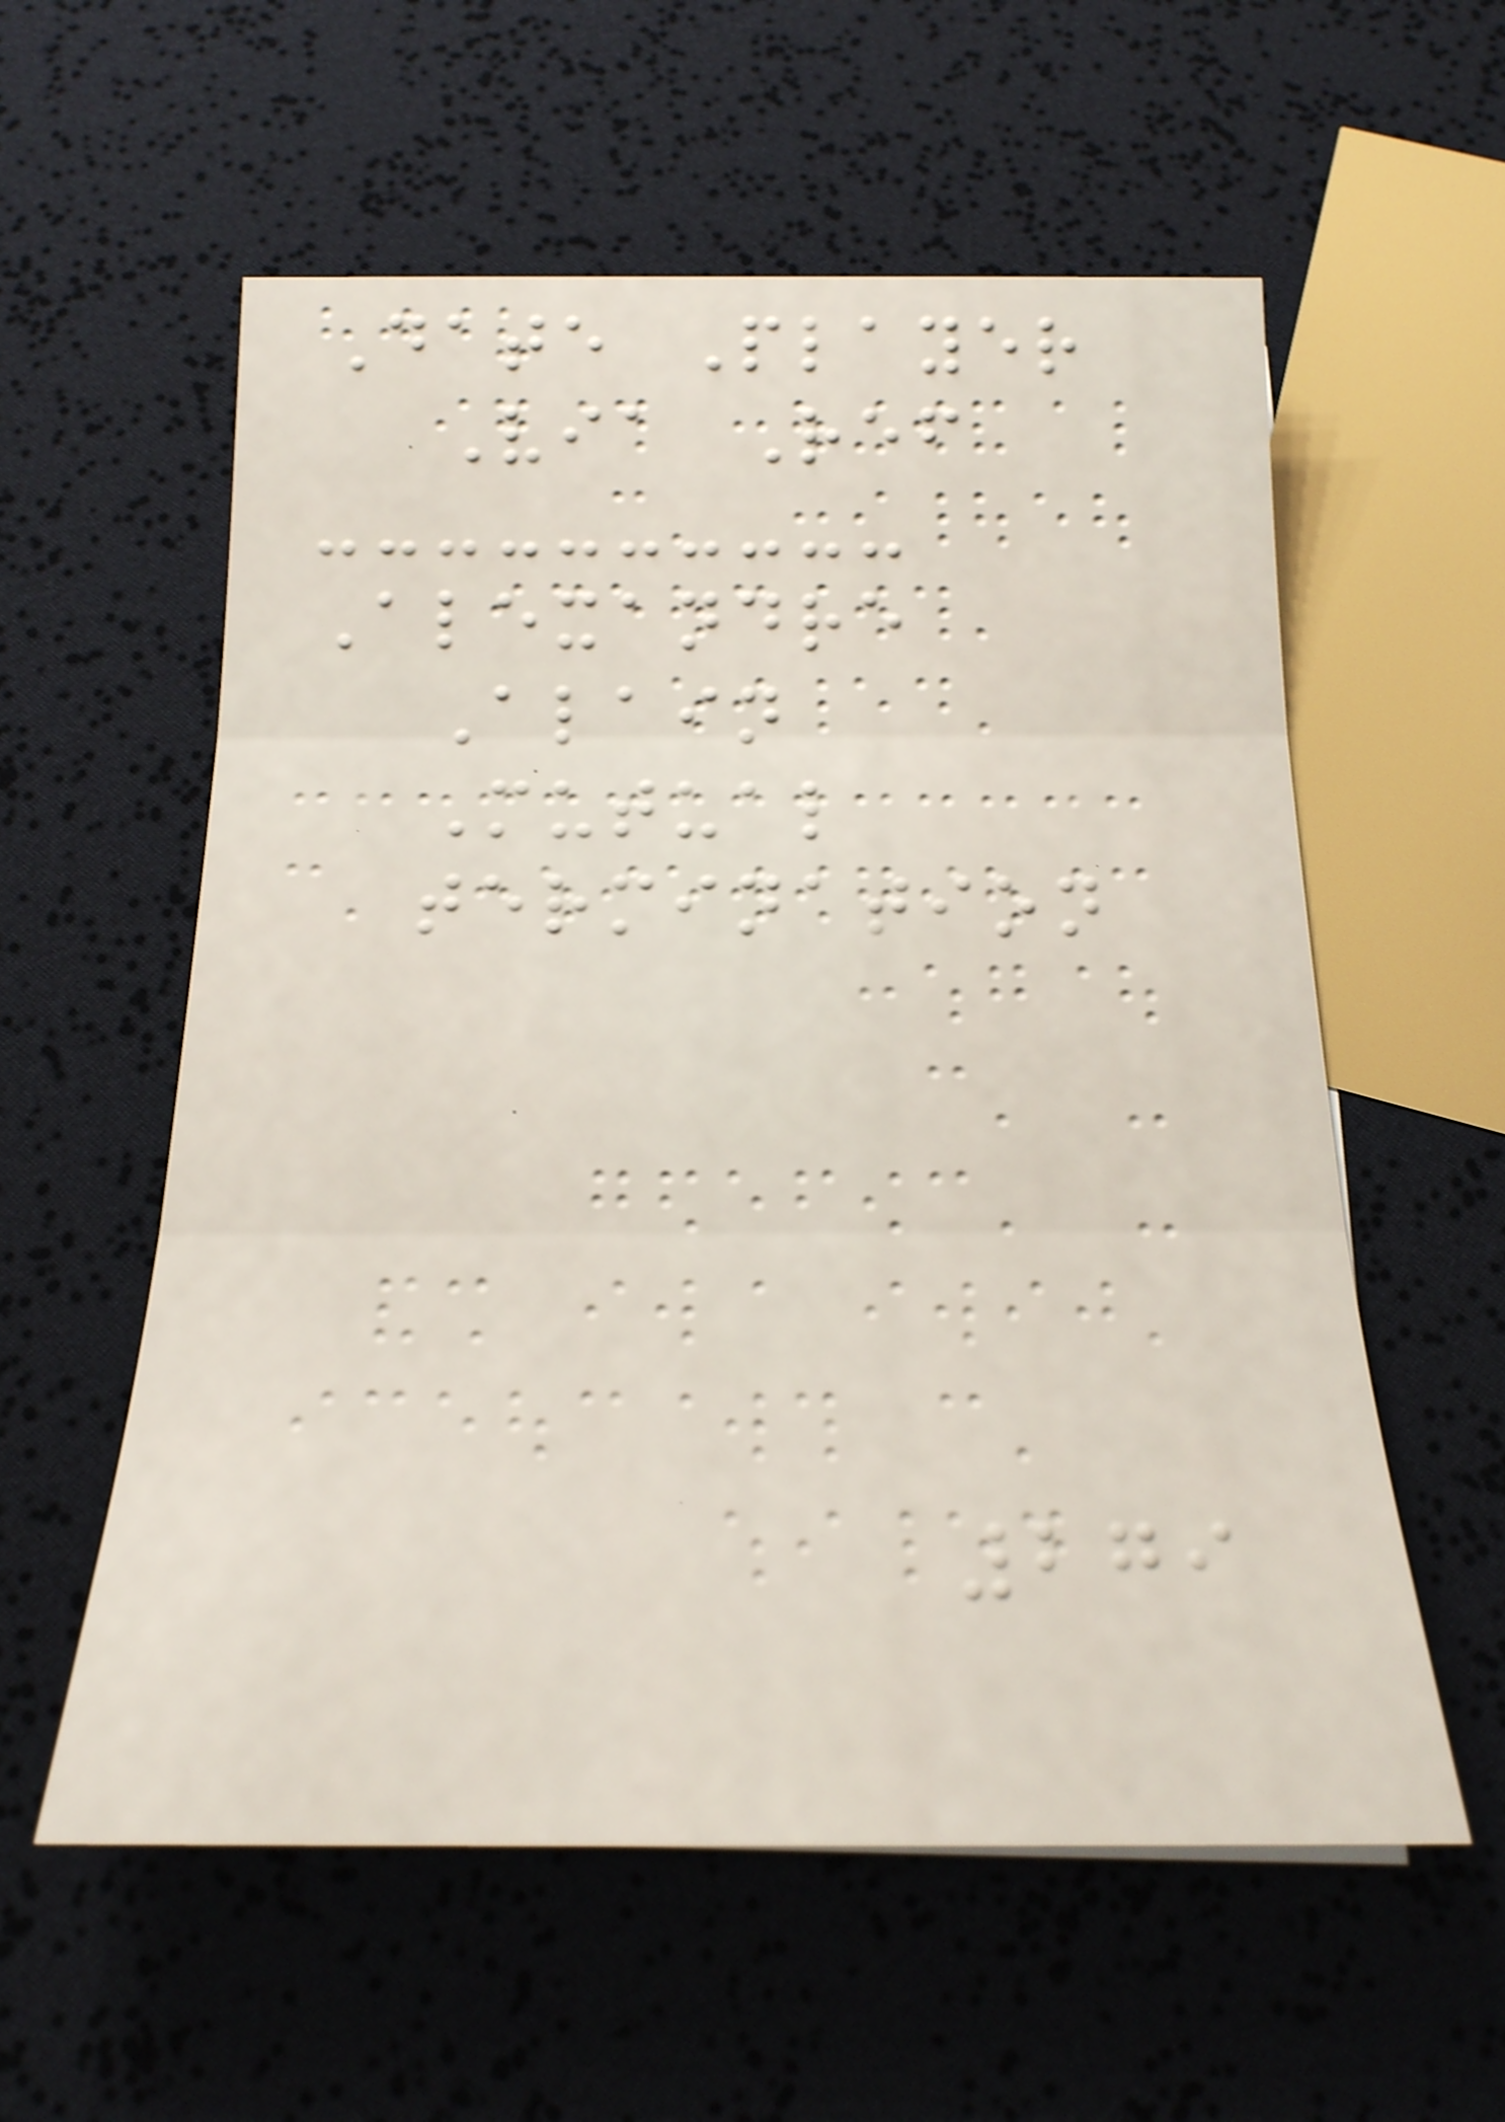Date Player
Via Ref
Alexandre
Alain
Mutual
termination
279
